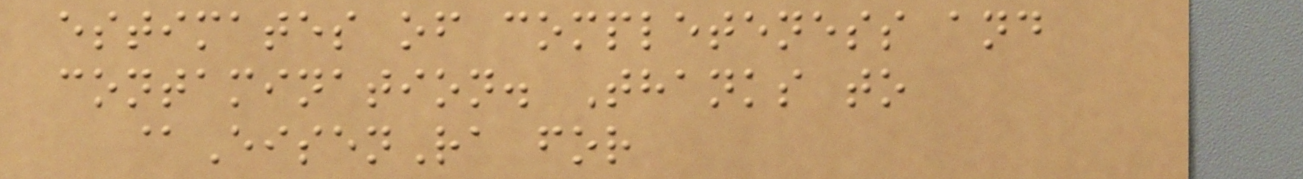estimates of completeness and
contamination. Thanks to
@EisenRa for
